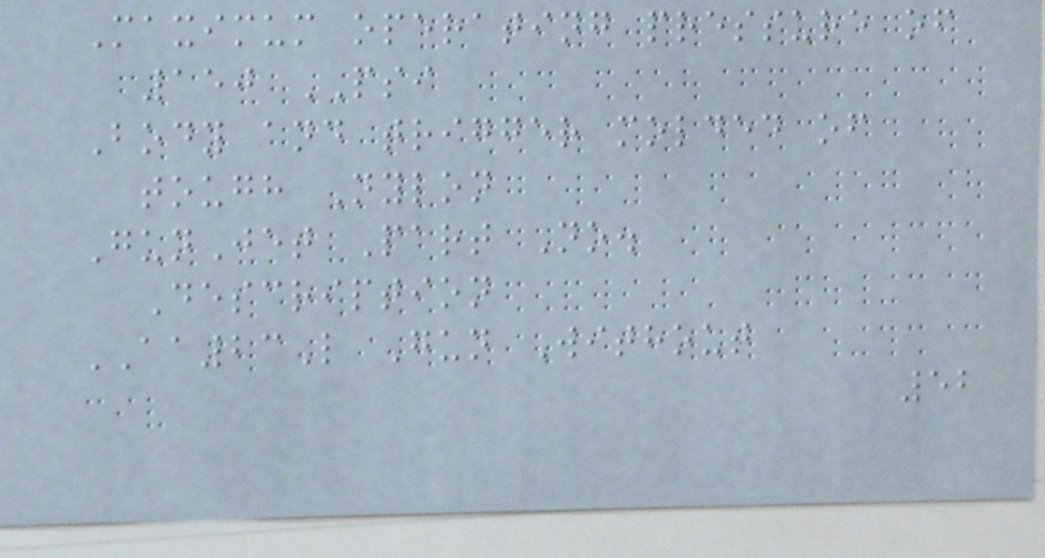Maximum operating pressure of
150 PSI
Body and trigger molded of
tough Nylon
GunJet Part No.
Description
AA23L Gun Without
52
